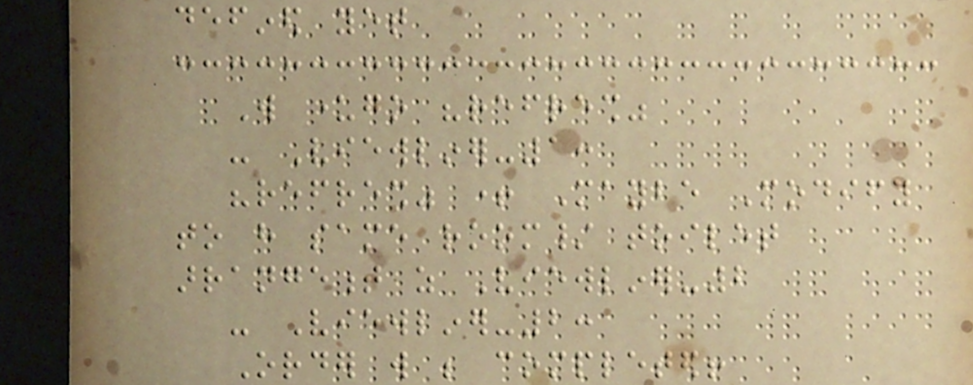defined yet
Will undergo "refresh"
- Viewliner-1:
"refresh" + Maybe Modify
to have same room/ toilet
arrangement as Viewliner-2
- Viewliner-2:
Order will be completed!
